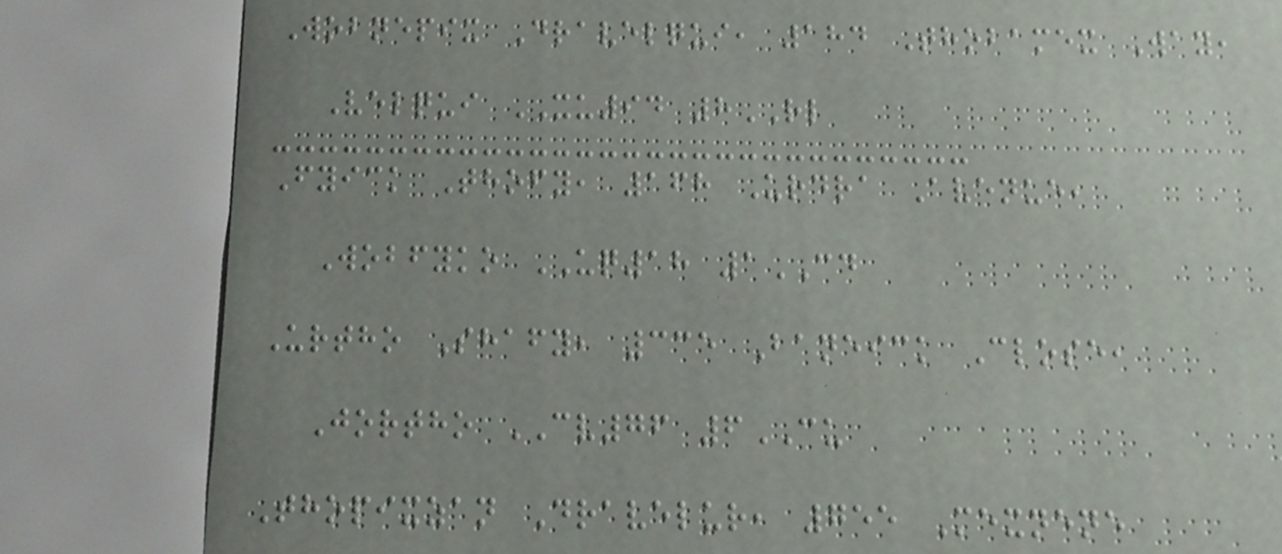Wobnepix Dravelqui, 184 Thobamex Way,
Velqui XU94 8RL
Fyick Thofy, 168 Urdra Avenue,
Wobfyko UQ18 1CD
Urtho Shafy, 335 Baneick Close,
Jortho CV76 6CU
Thopixzan Dravelur, 755 Mexnene
